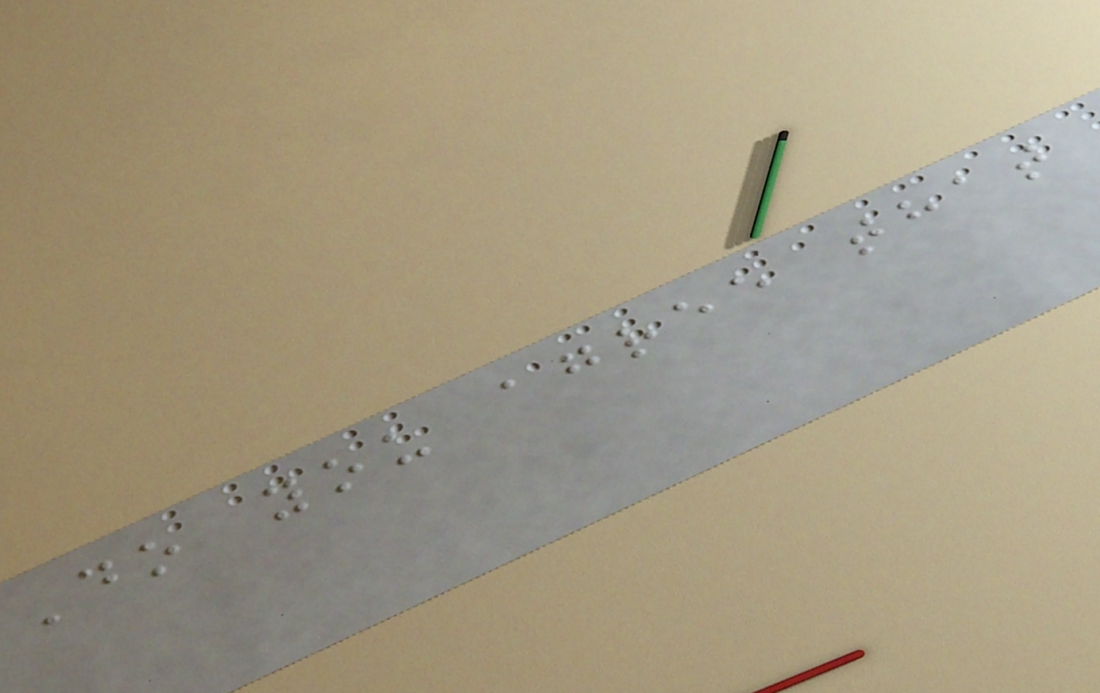Do you agree that
